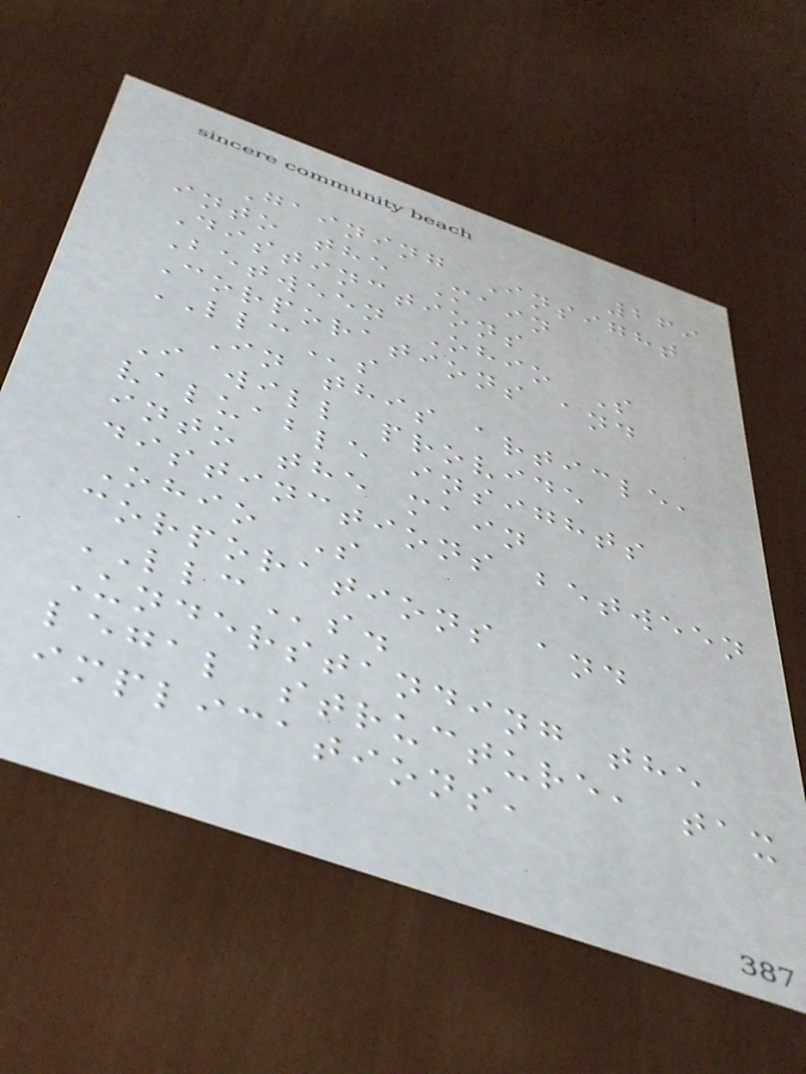269
Gaining Insight
into the Main
Distinctions
Between Ohio S
Corporations and
LLCs
In this article,
I will provide
valuable insights
into the main
distinctions between
Ohio S
corporations and
LLCs.
Understanding the
legal structure, tax
implications,
